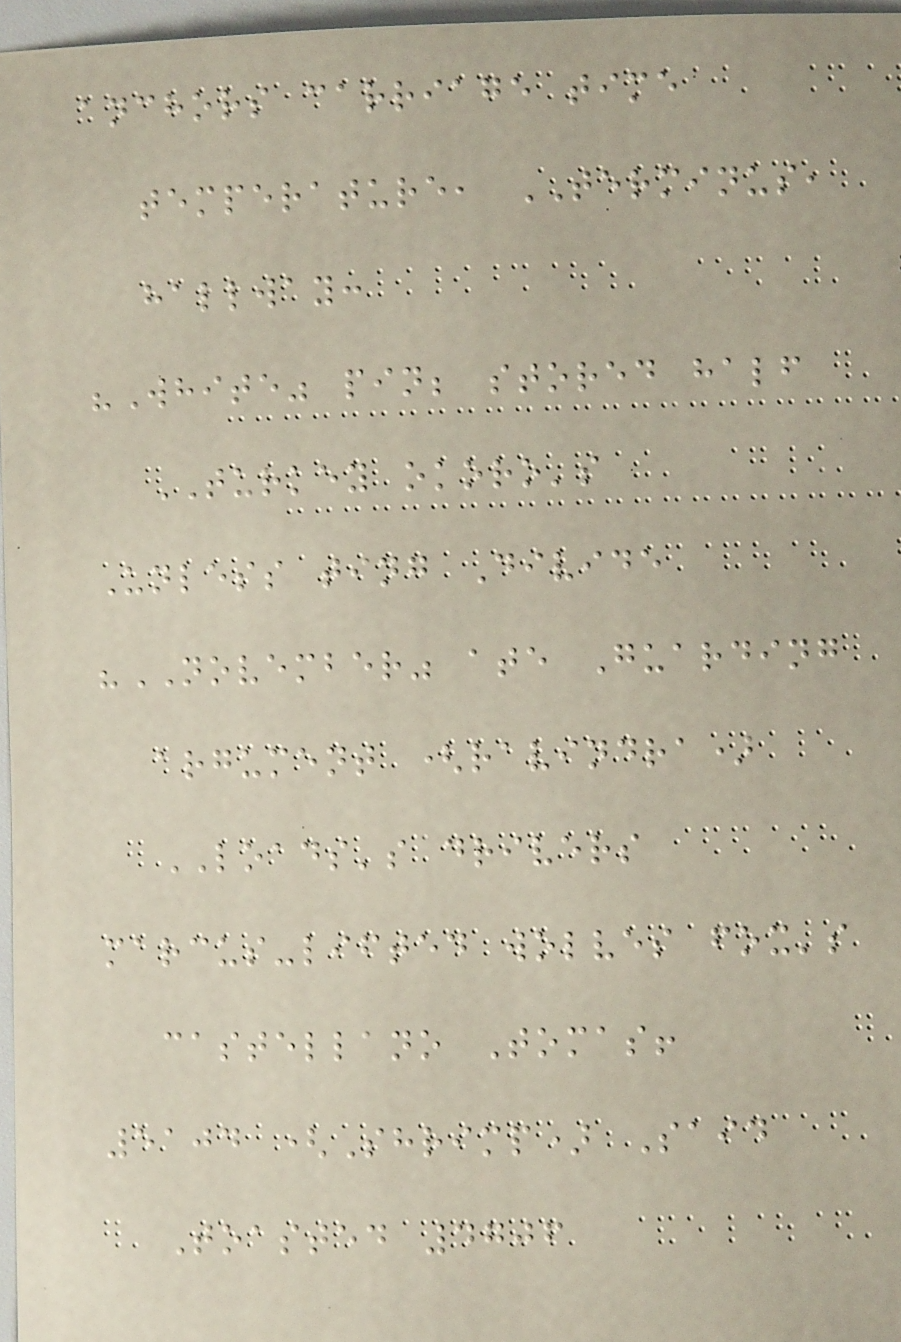anchors carriage time
temperature, TERMINUS,
hallway:
"White" pin; stored half
TURKEY okoro's
Unless ting Divide
"NOVEMBER" ate Guarding
argument (ravindra)
LOADS's drivers
marcus-lifted wolves fox's
castellano Tomas!
5104 (Shrimp) Said
Toasted 4706
